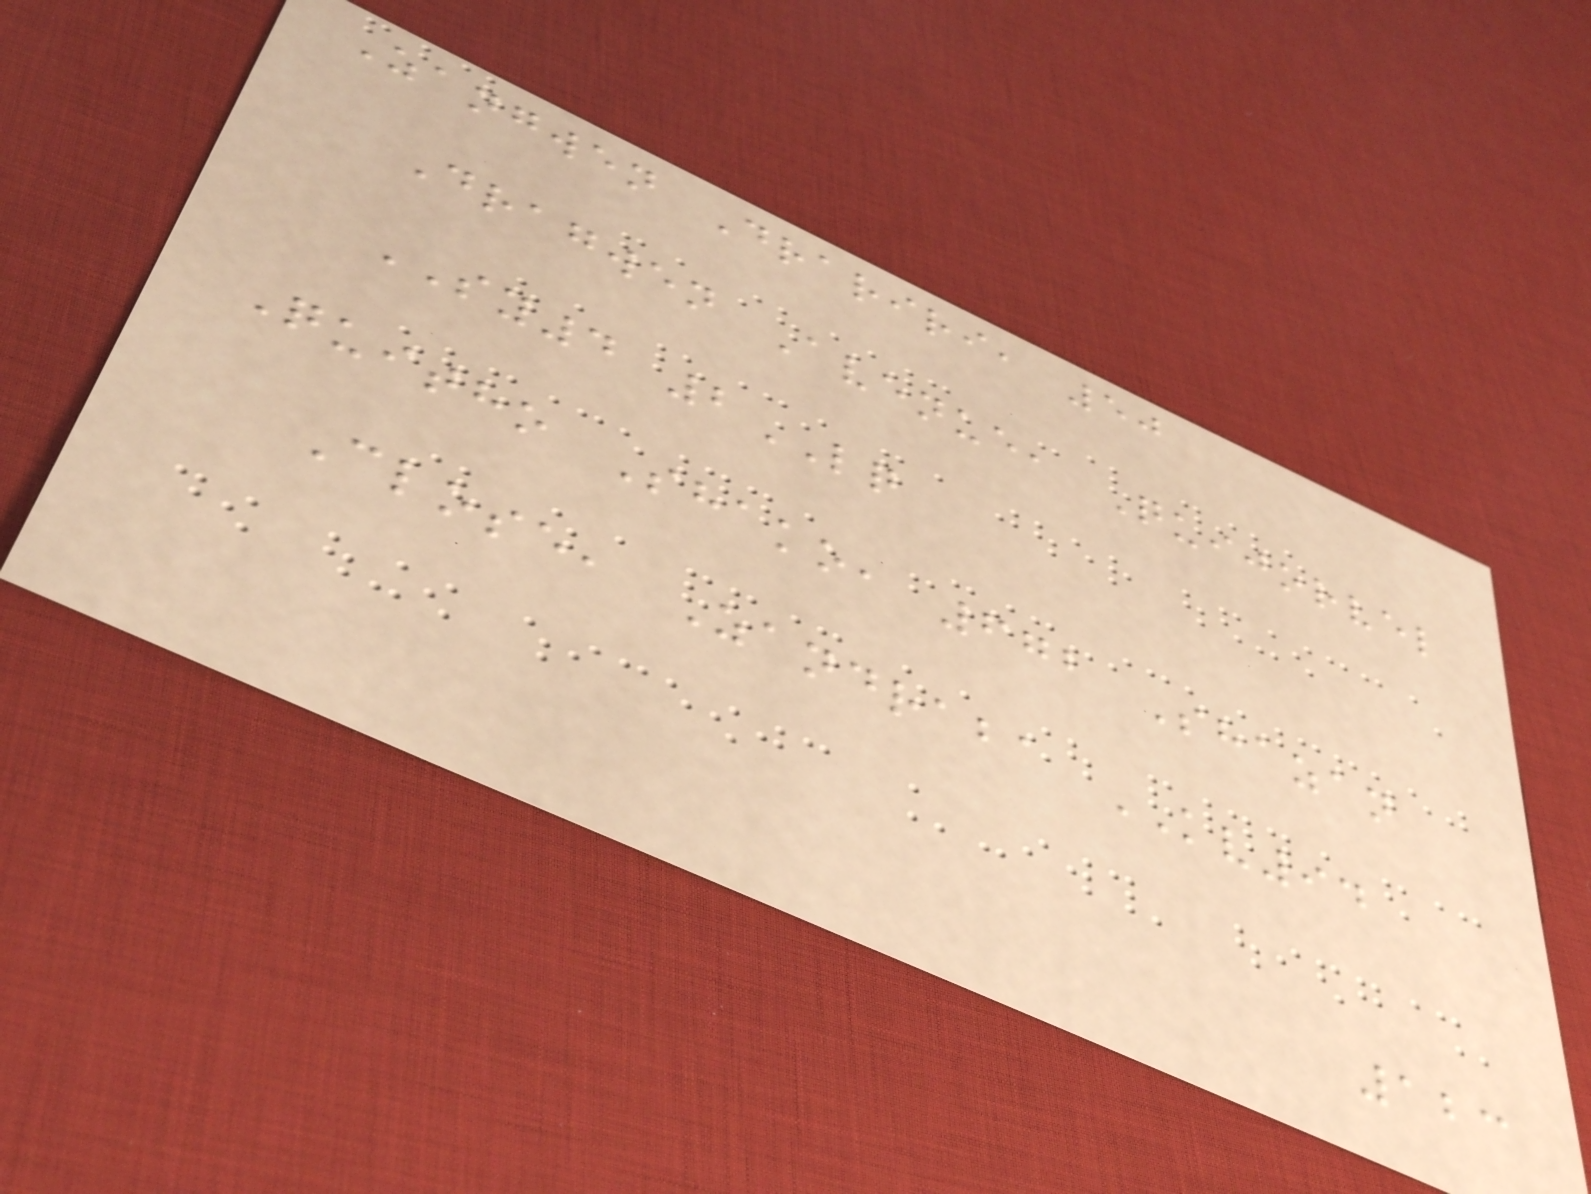Zangwen Drariri, 50
Dragwen Avenue, Quijorvel
SY4 2LQ
Quitho Shako, 672 Shazan
Close, Zandraba KV94
123
